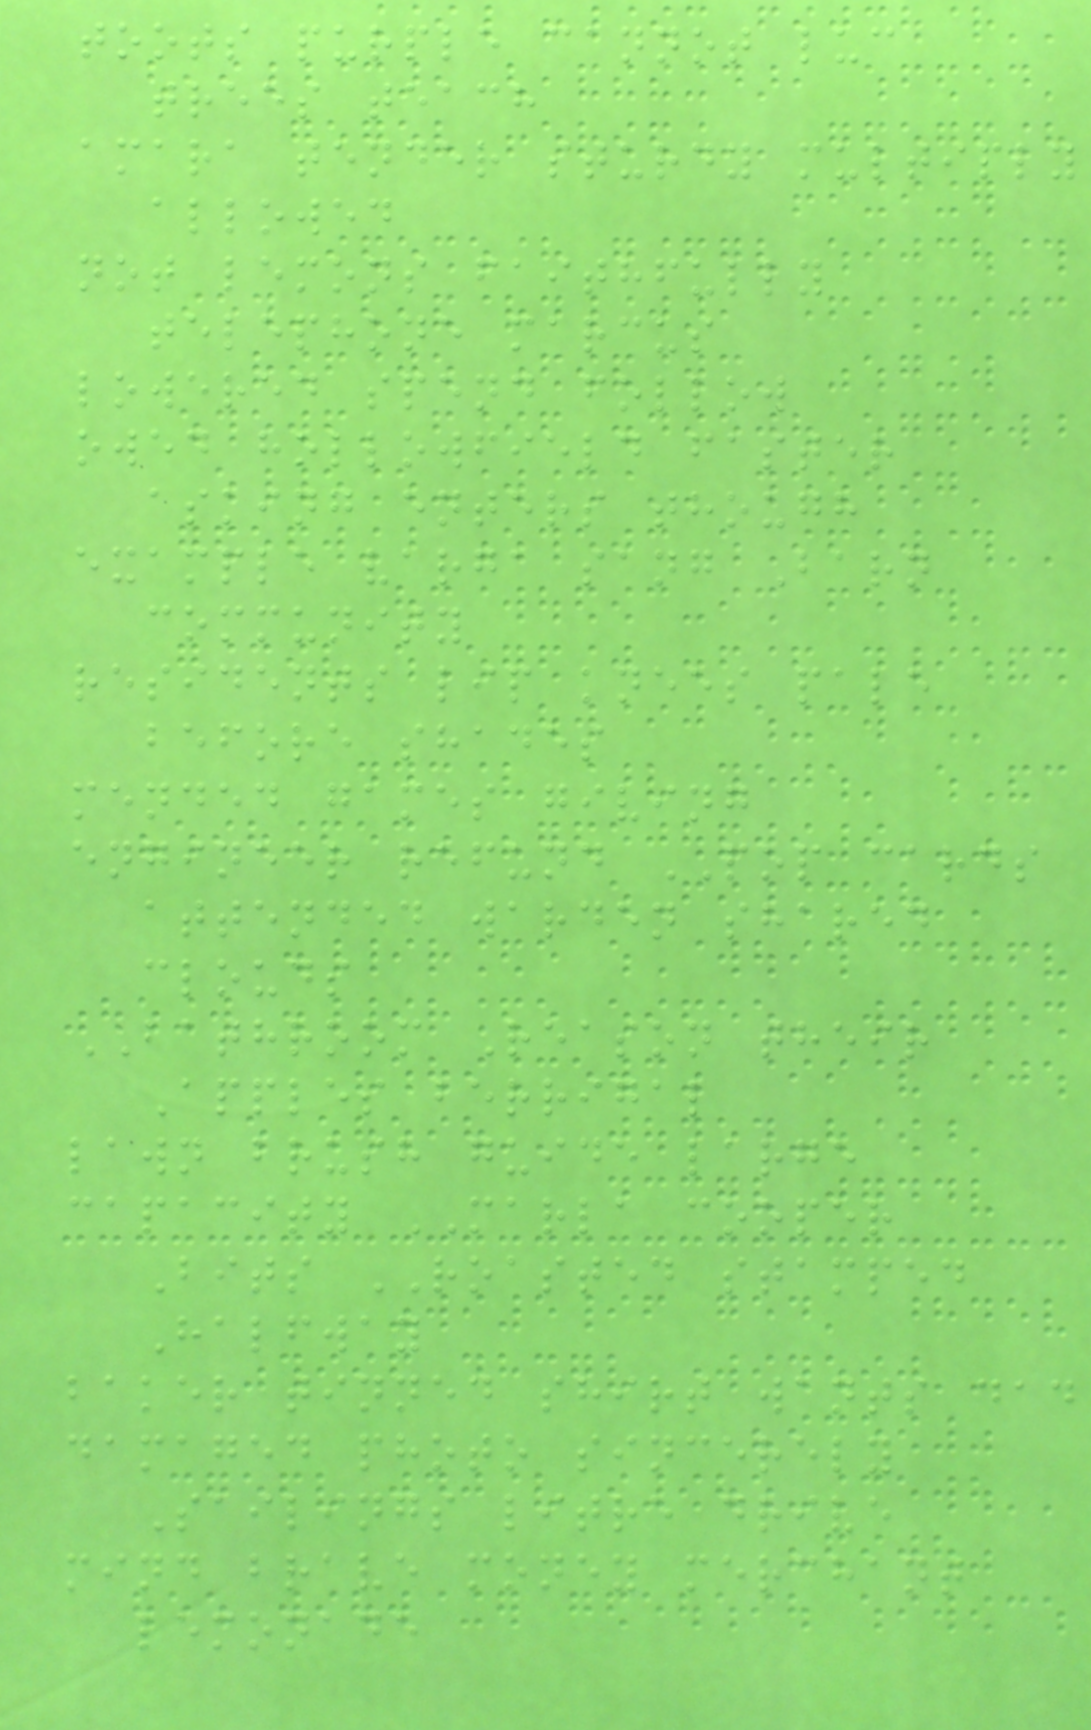toots purple cannot luc
trees teach
amara tender sturdy multiply
allowed
not lemons faithfully
telephone marcus
lowered spend follow
owed hollowfield faster
asking enters though
example varga sang Barn
community
residents lip knees pale
before shades
mended games giving
engineer refund POP cards
attended warden shared
clouds
BATHROOM Reason their
Apples berrigal
lawn brush guide large
capacity MARLA cooper
Bits ROASTED stamped
Halfway
baker tinned shirt wants dad
damaged photo sincerely
Sailings litre drive
mind brave money merchant
lemonade
